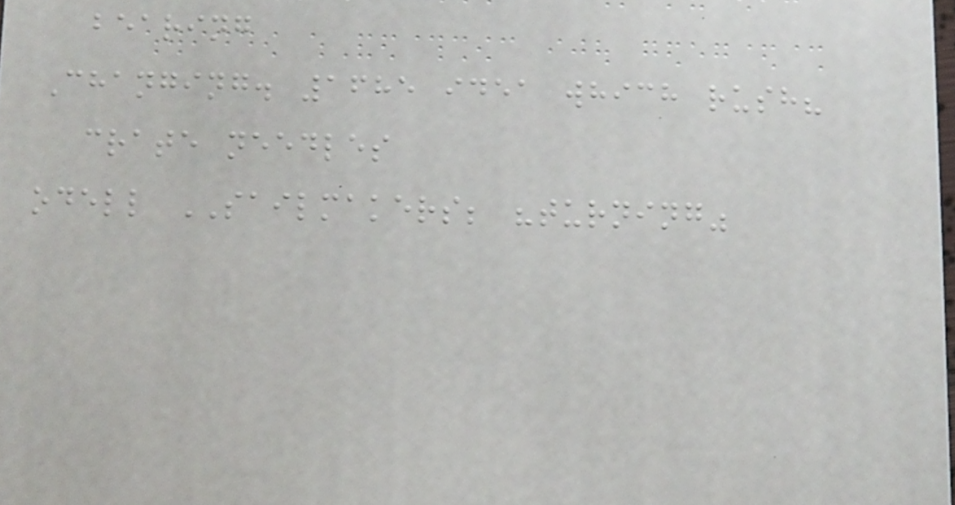bearing
Changing. 1685 idea which rush?
crate needles
odell SAILMAKERS; "turning"
